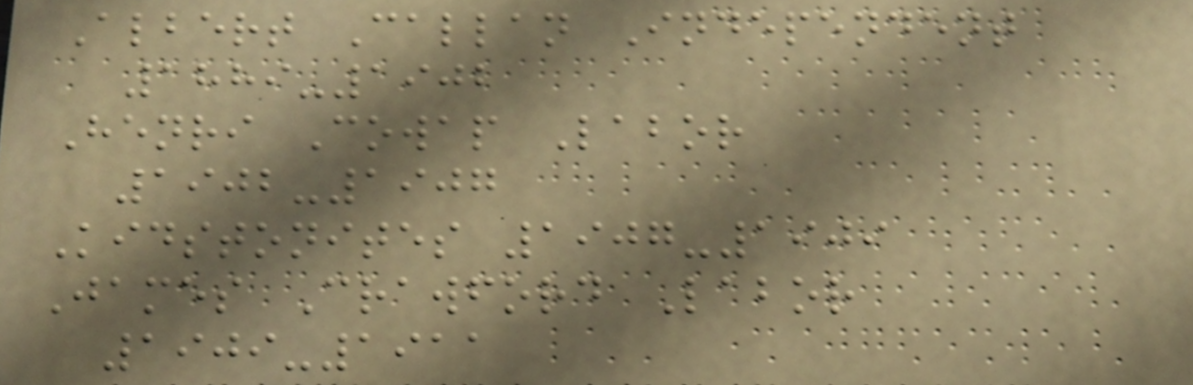Albert Callan Independent
1889-1902
Henri Cowap Labor
1902-1907
Kidstonites 1907-1909
James Crawford Labor
1909-1911
